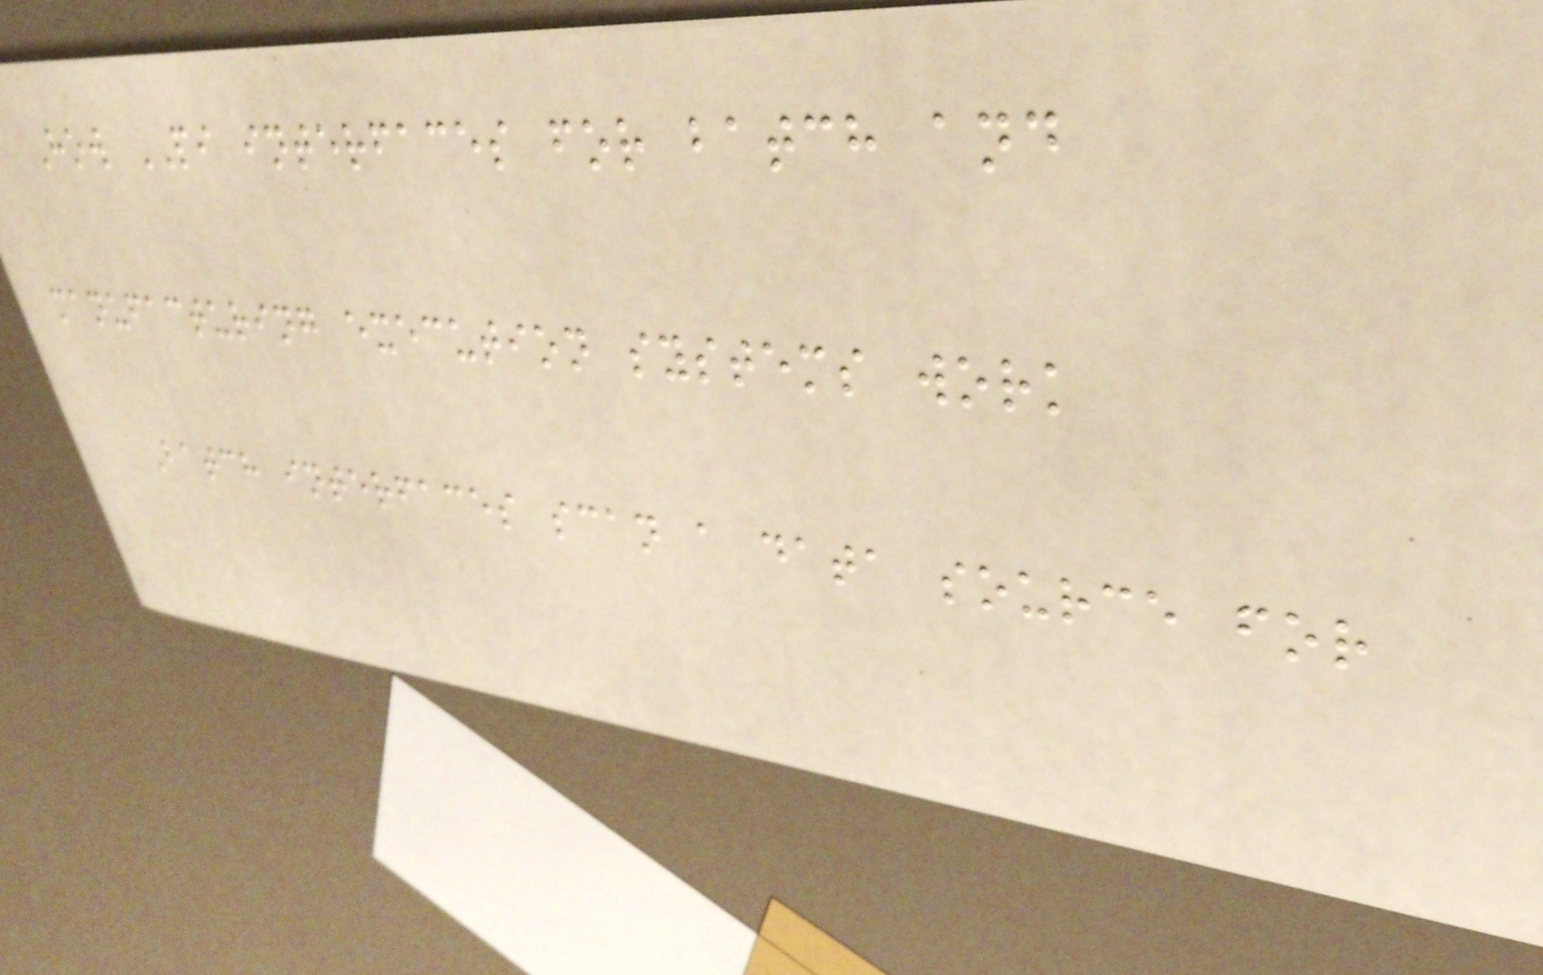How PI interfaces for batch and
manufacturing execution systems work
Batch interfaces scan a data source for
